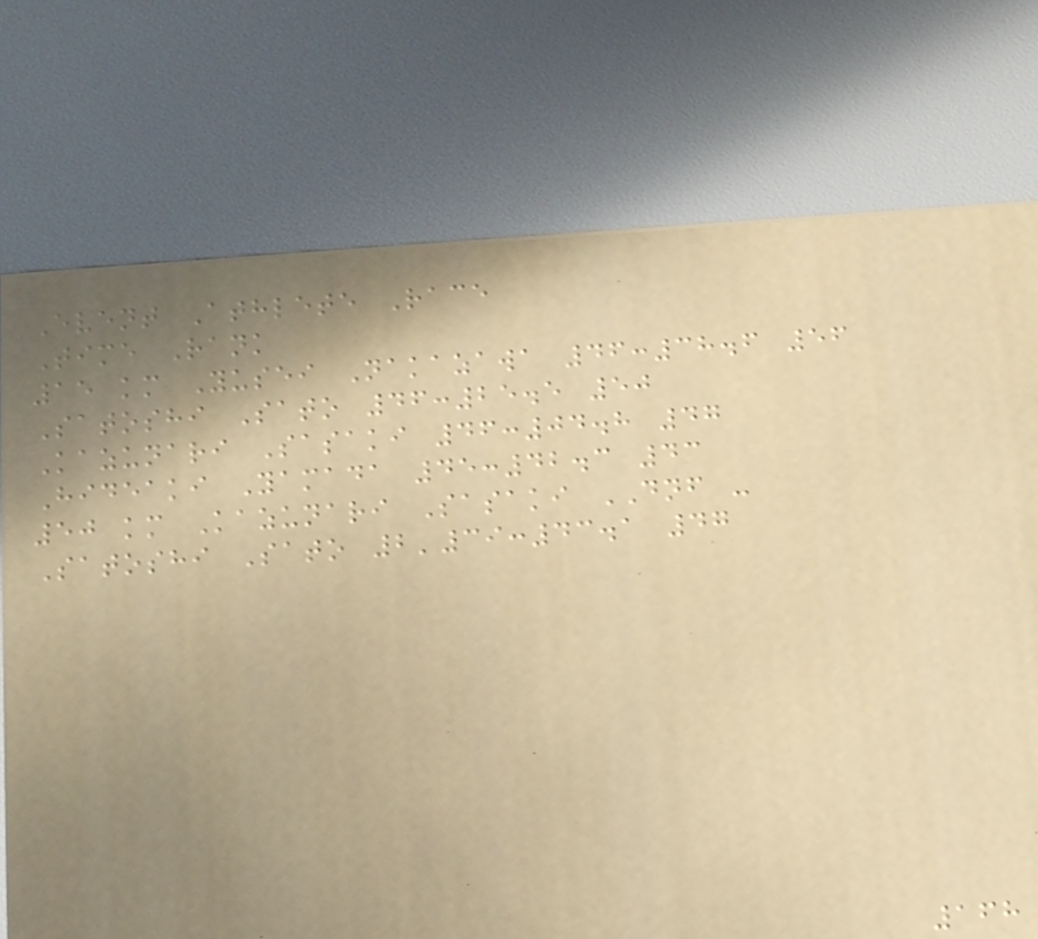Event Athlete Race
Time Rank
15 km Yusei Nakazawa 46:38.6 56
Satoshi Sato 46:25.5 50
Kazunari Sasaki 46:04.8 47
Hideaki Yamada 45:42.3 43
50 km Kazunari Sasaki DNF -
Satoshi Sato 2'39:43.1 47
168
